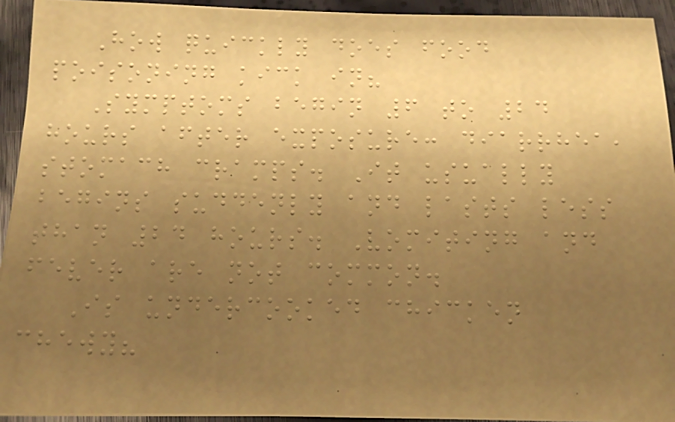How quickly does food
poisoning kick in?
Symptoms begin 6 to 24
hours after exposure: diarrhea,
stomach cramps. It usually
begins suddenly and lasts less
than 24 hours. Vomiting and
fever are not common.
Is undercooked chicken
chewy?
